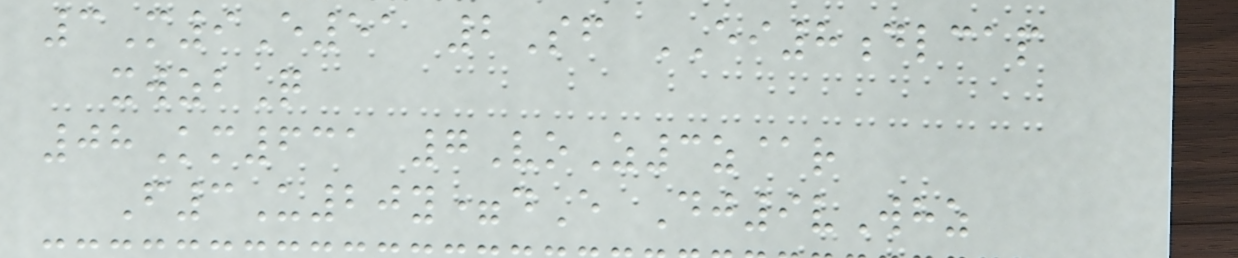3M9E51 2Sf EI8dlcap
xwzbQ
08Km631 7VoZ3z@r
F3U20y=dE Dj9vWhz
